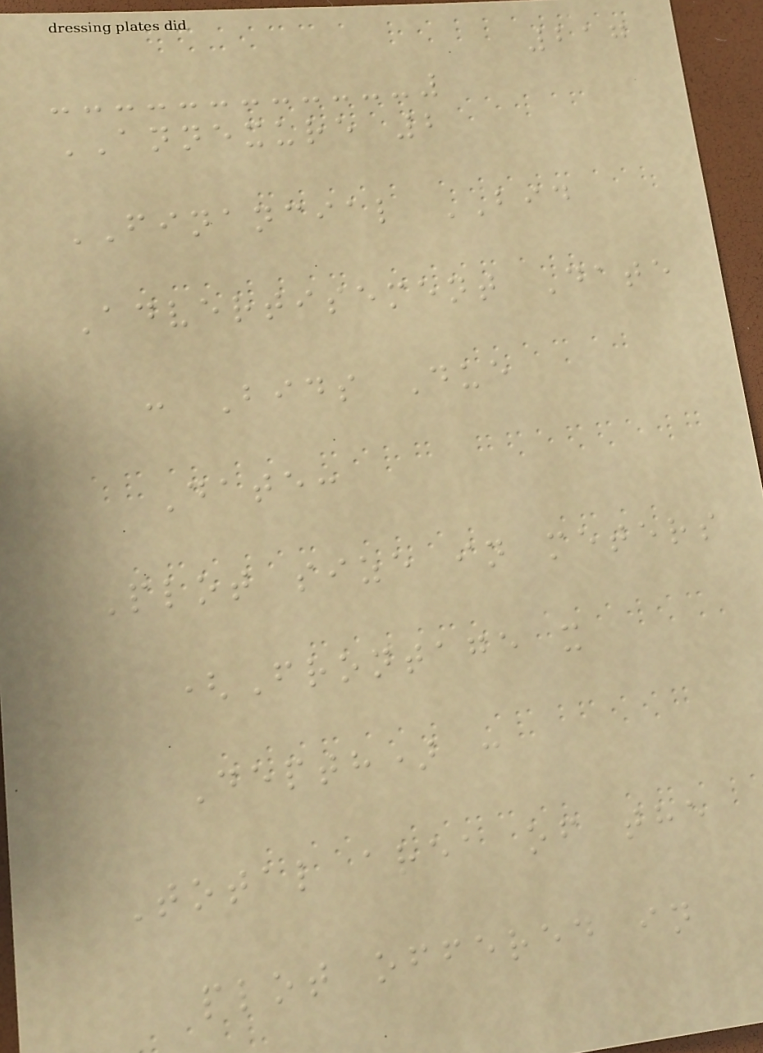217
ANNEXURE 2
FINANCIAL BID
Advertisement Date
: Bids Due
Date:
Plot size in meters
(Frontage x
Depth) :
Total area of the
plot offered in
